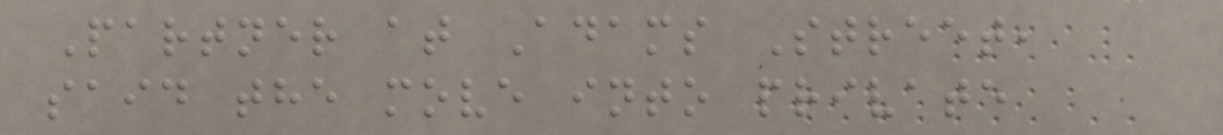Partner at Adams Street,
said the move into private
